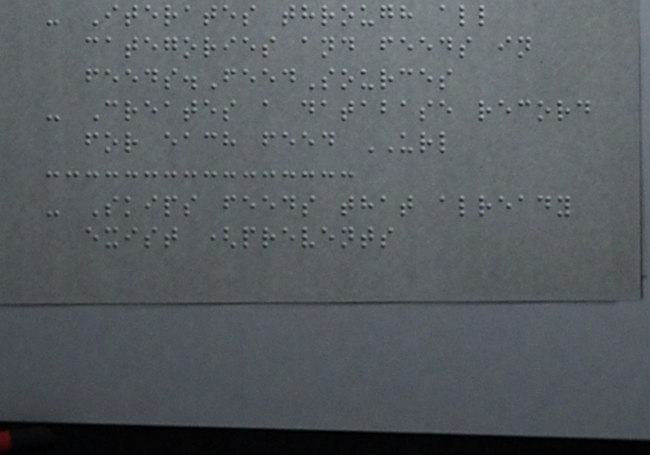- Iterates through all
categories and feeds in
feeds.FeedSources
- Creates a database record
for each feed URL
- Skips feeds that already
exist (prevents
